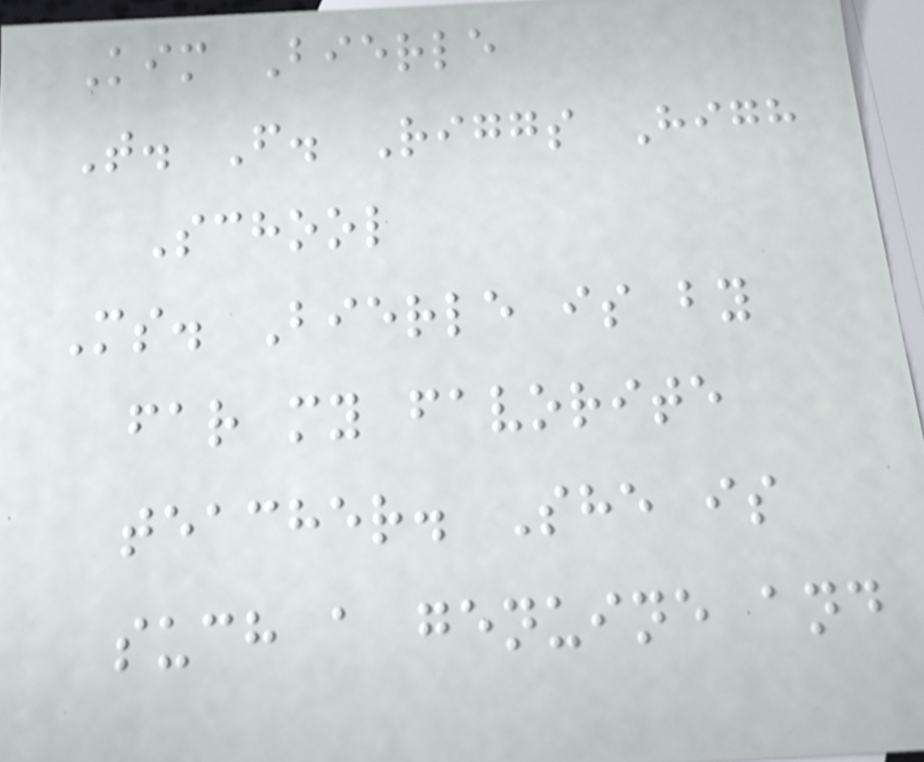Kim Bierle
T. F. Riggs High
School
Ms. Bierle is by
far my favorite
teacher. She is
such a genuine and
